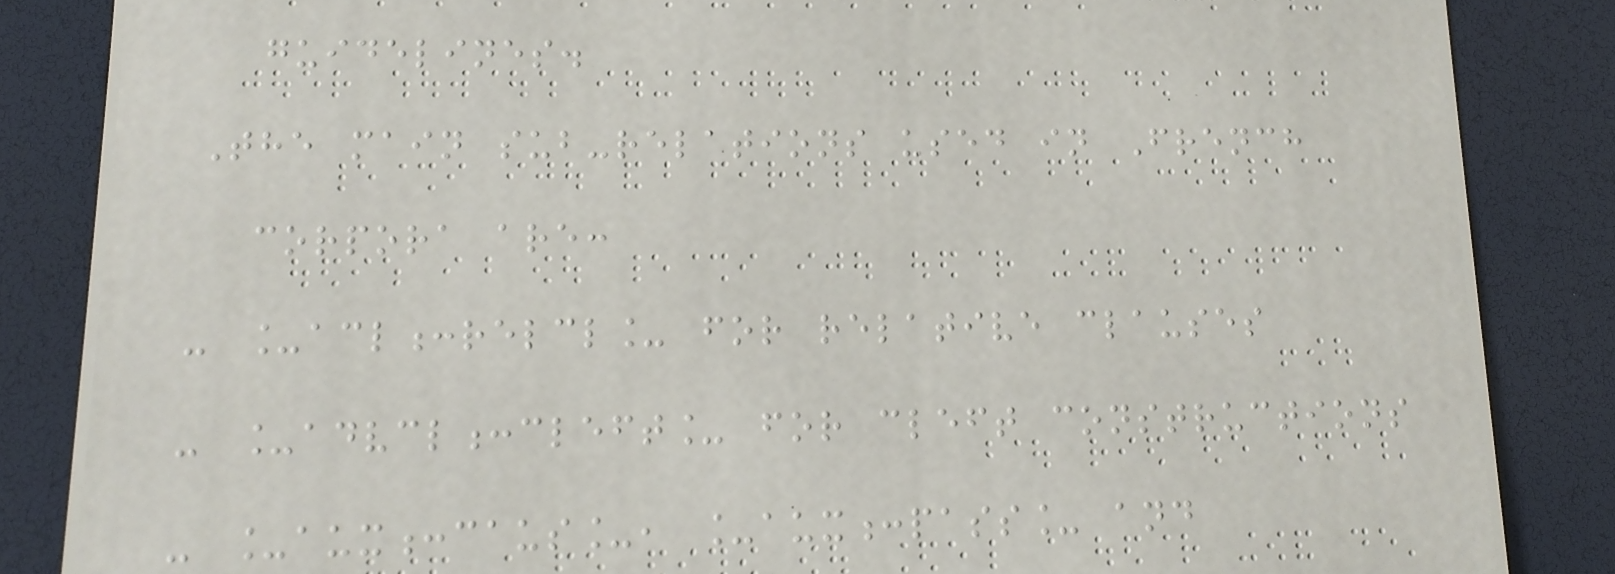guidelines.
The main sub-relations used in French
corpora are:
- _acl:relcl_ for relative clauses
- _advcl:cleft_ for cleft constructions
- _aux:caus_, _aux:pass_ and
